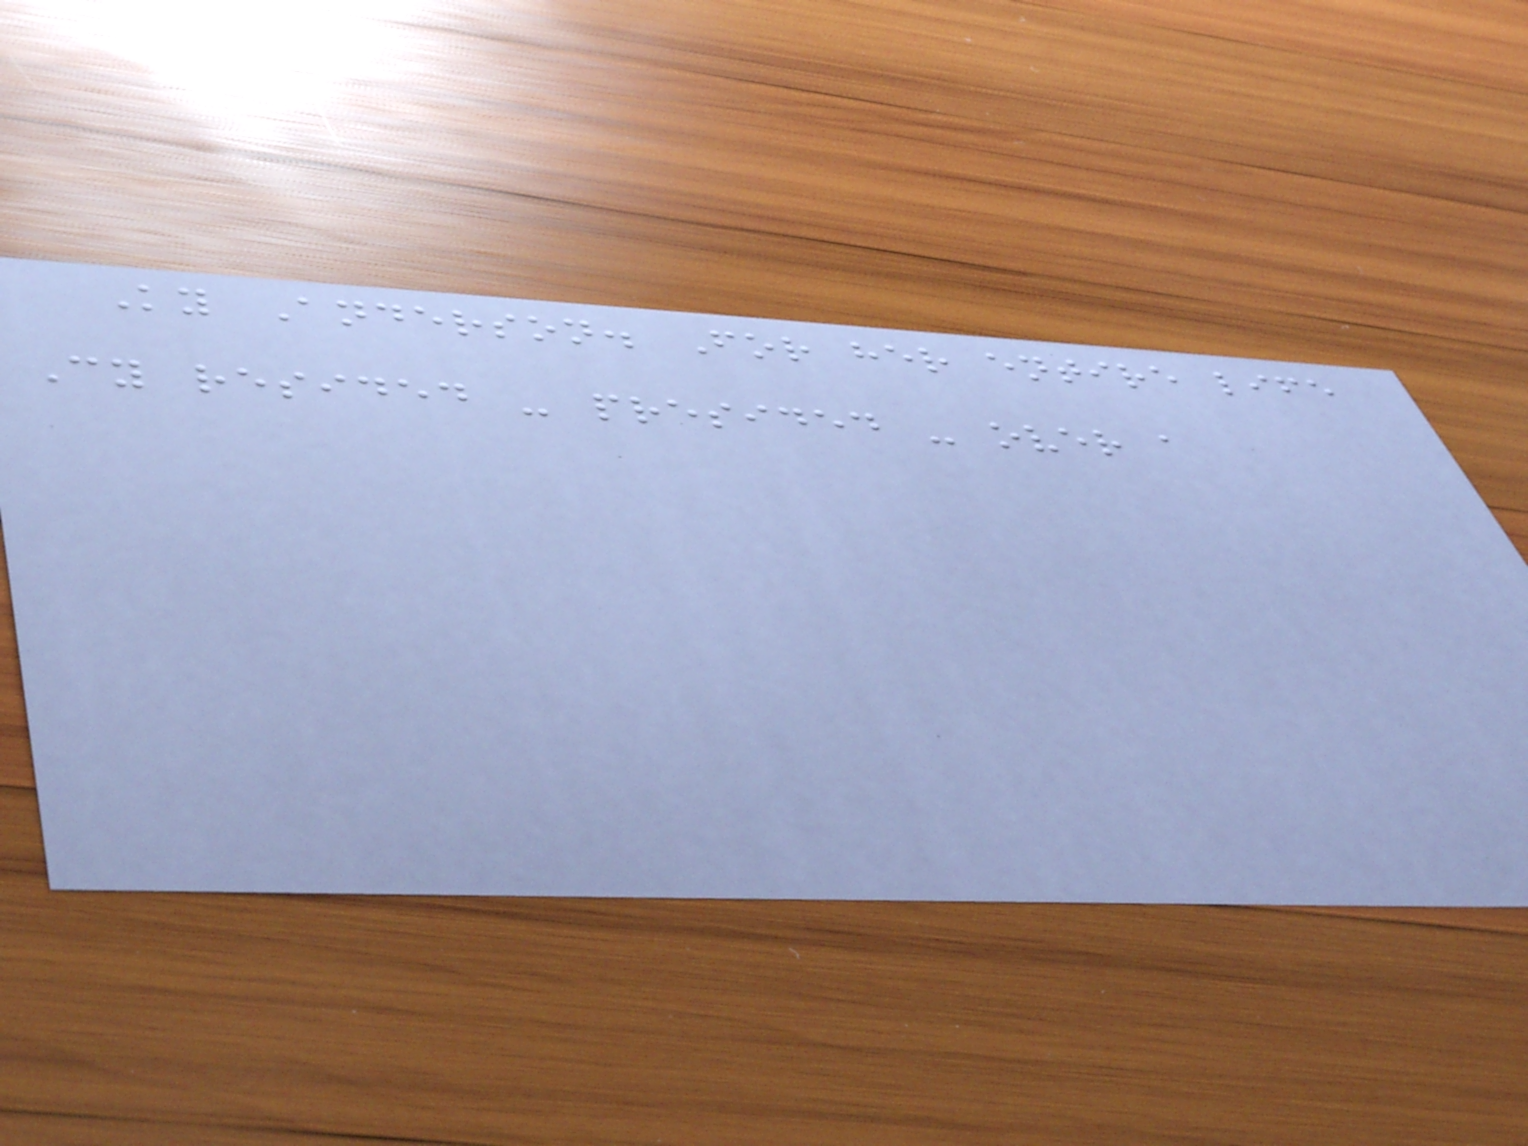Ky Anderson. For her entire life
Cy resided - presided - over a
